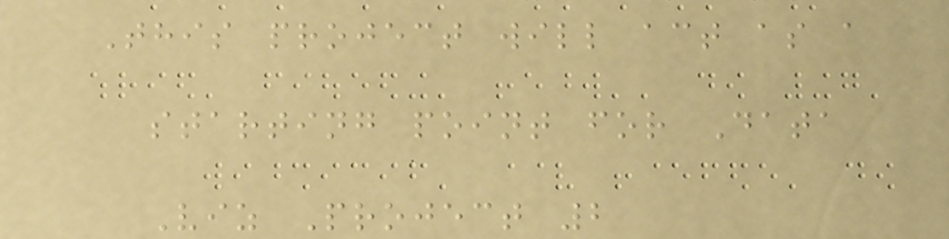This project will act as a
starting point for Data
Viz Project 2
